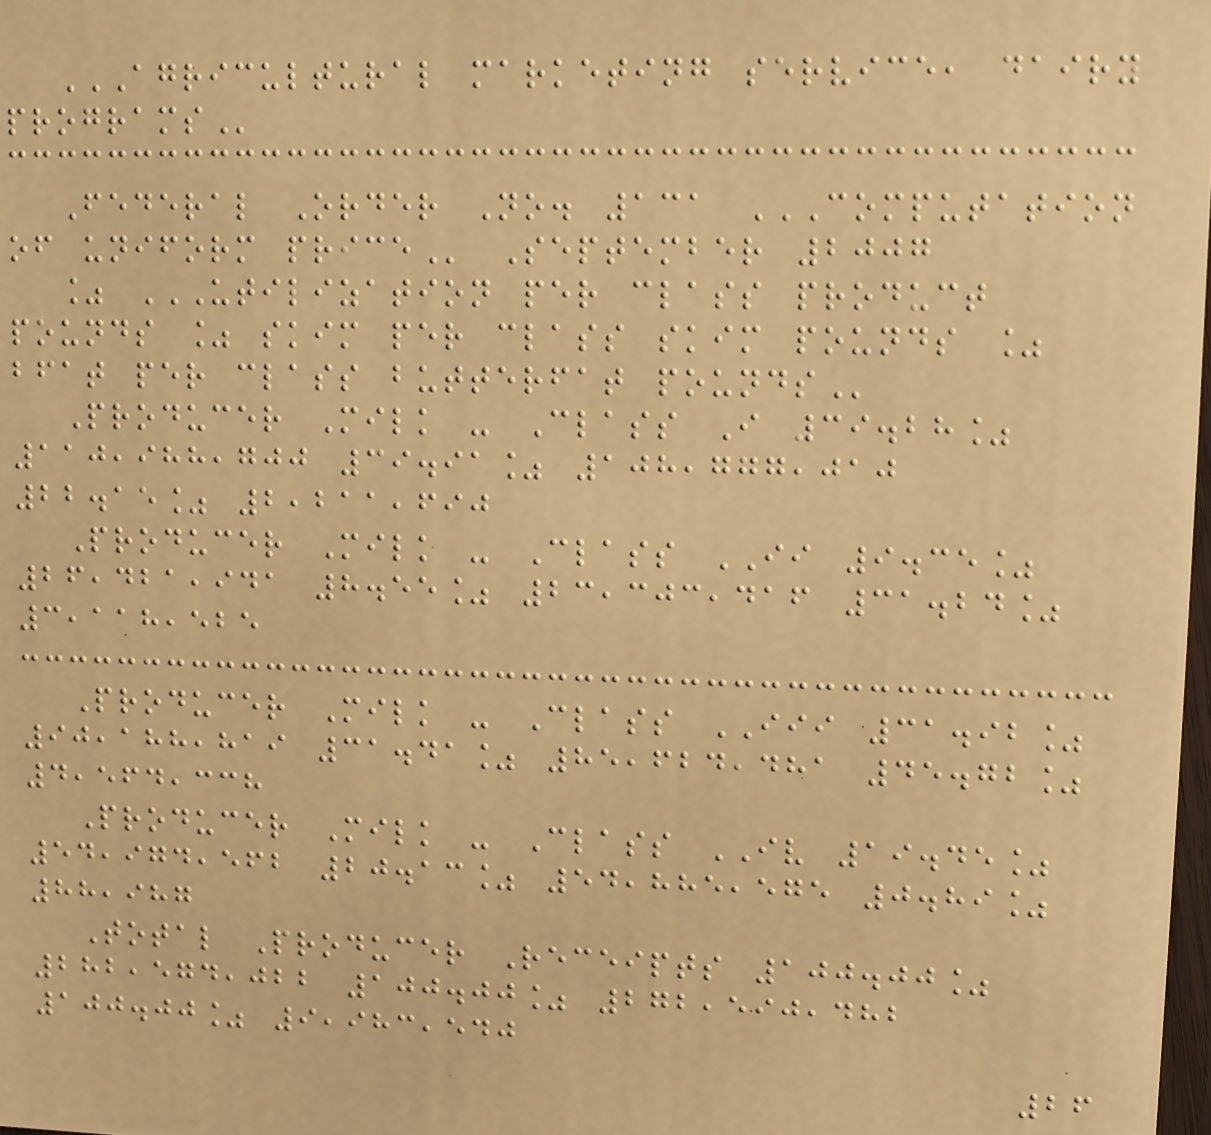AGRICULTURAL MARKETING SERVICE, DAIRY
PROGRAMS
Federal Order No. 131 COMPUTATION
OF UNIFORM PRICE September 2007
% UTILIZATION PER CLASS PRODUCT
POUNDS % SKIM PER CLASS SKIM POUNDS %
BFAT PER CLASS BUTTERFAT POUNDS
Producer Milk - Class I 39.28%
110,988,700 39.91% 108,777,010
22.15% 2,211,690
Producer Milk - Class II 9.35%
26,421,941 8.55% 23,303,416 31.24%
3,118,525
Producer Milk - Class III 31.92%
90,188,819 31.41% 85,624,481 45.72%
4,564,338
Producer Milk - Class IV 19.45%
54,974,562 20.13% 54,885,575 0.89%
88,987
Total Producer Receipts 100.00%
282,574,022 100.00% 272,590,482
100.00% 9,983,540
26
